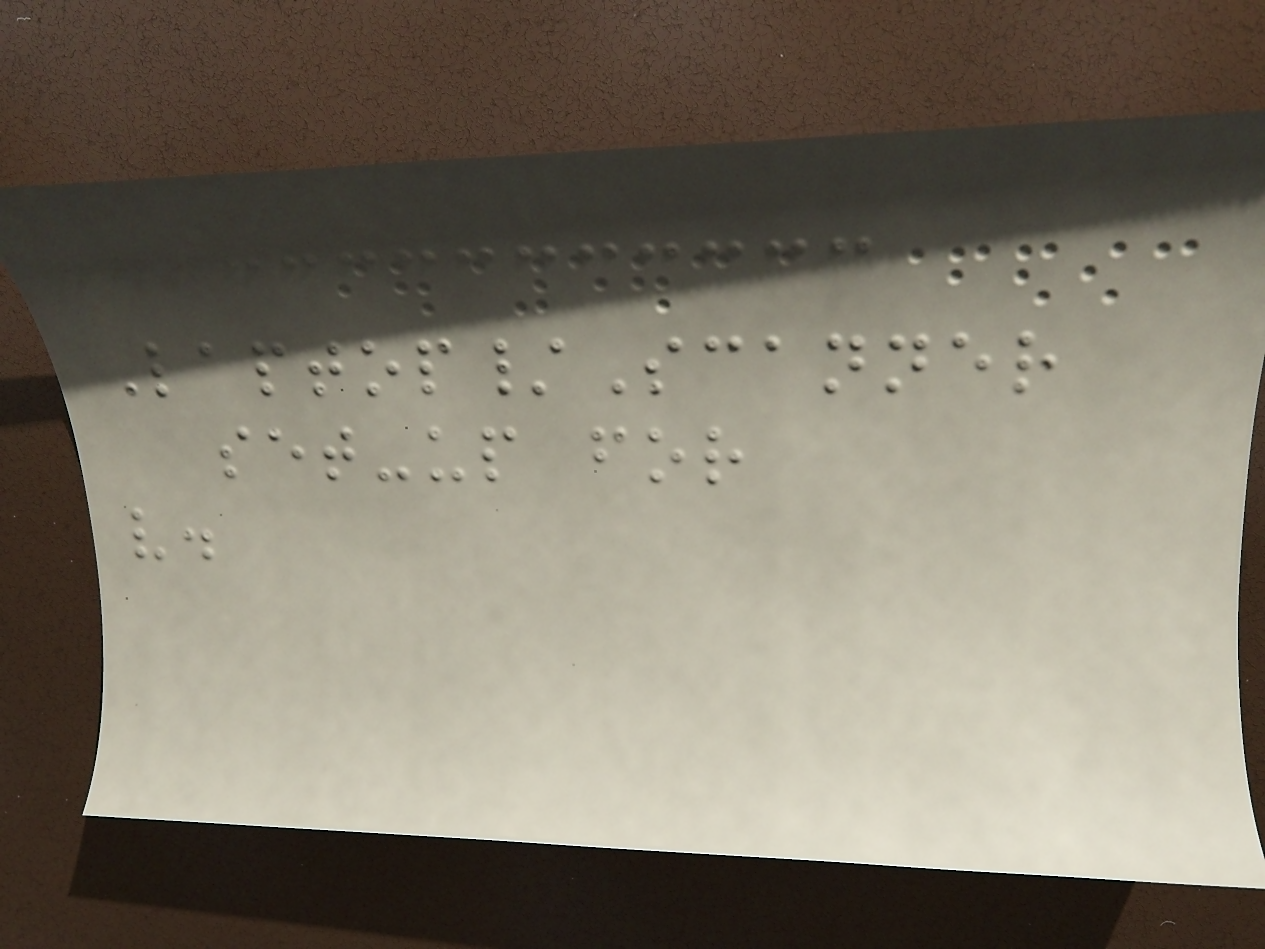Laptop/Scanner
set-up for
v.
